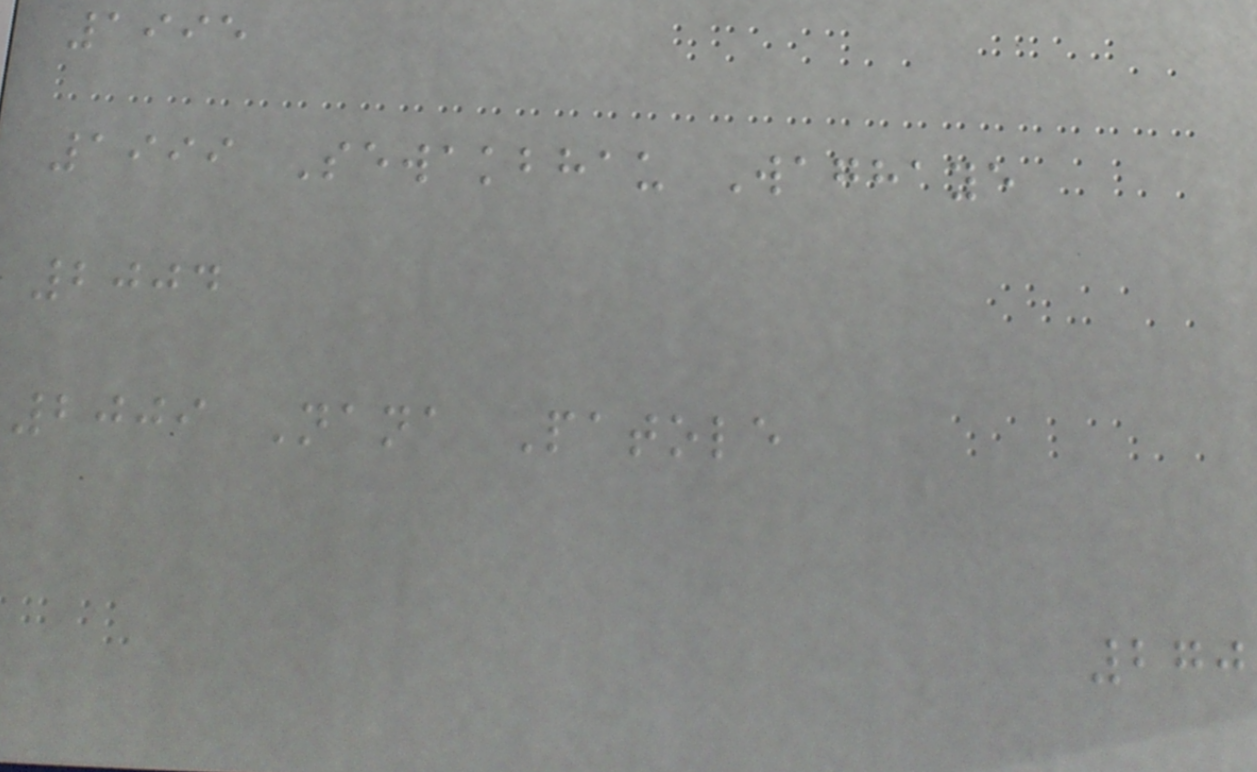1995
1999 Sewakbhau Waghaye
2004
2009 Nana Patole
270
